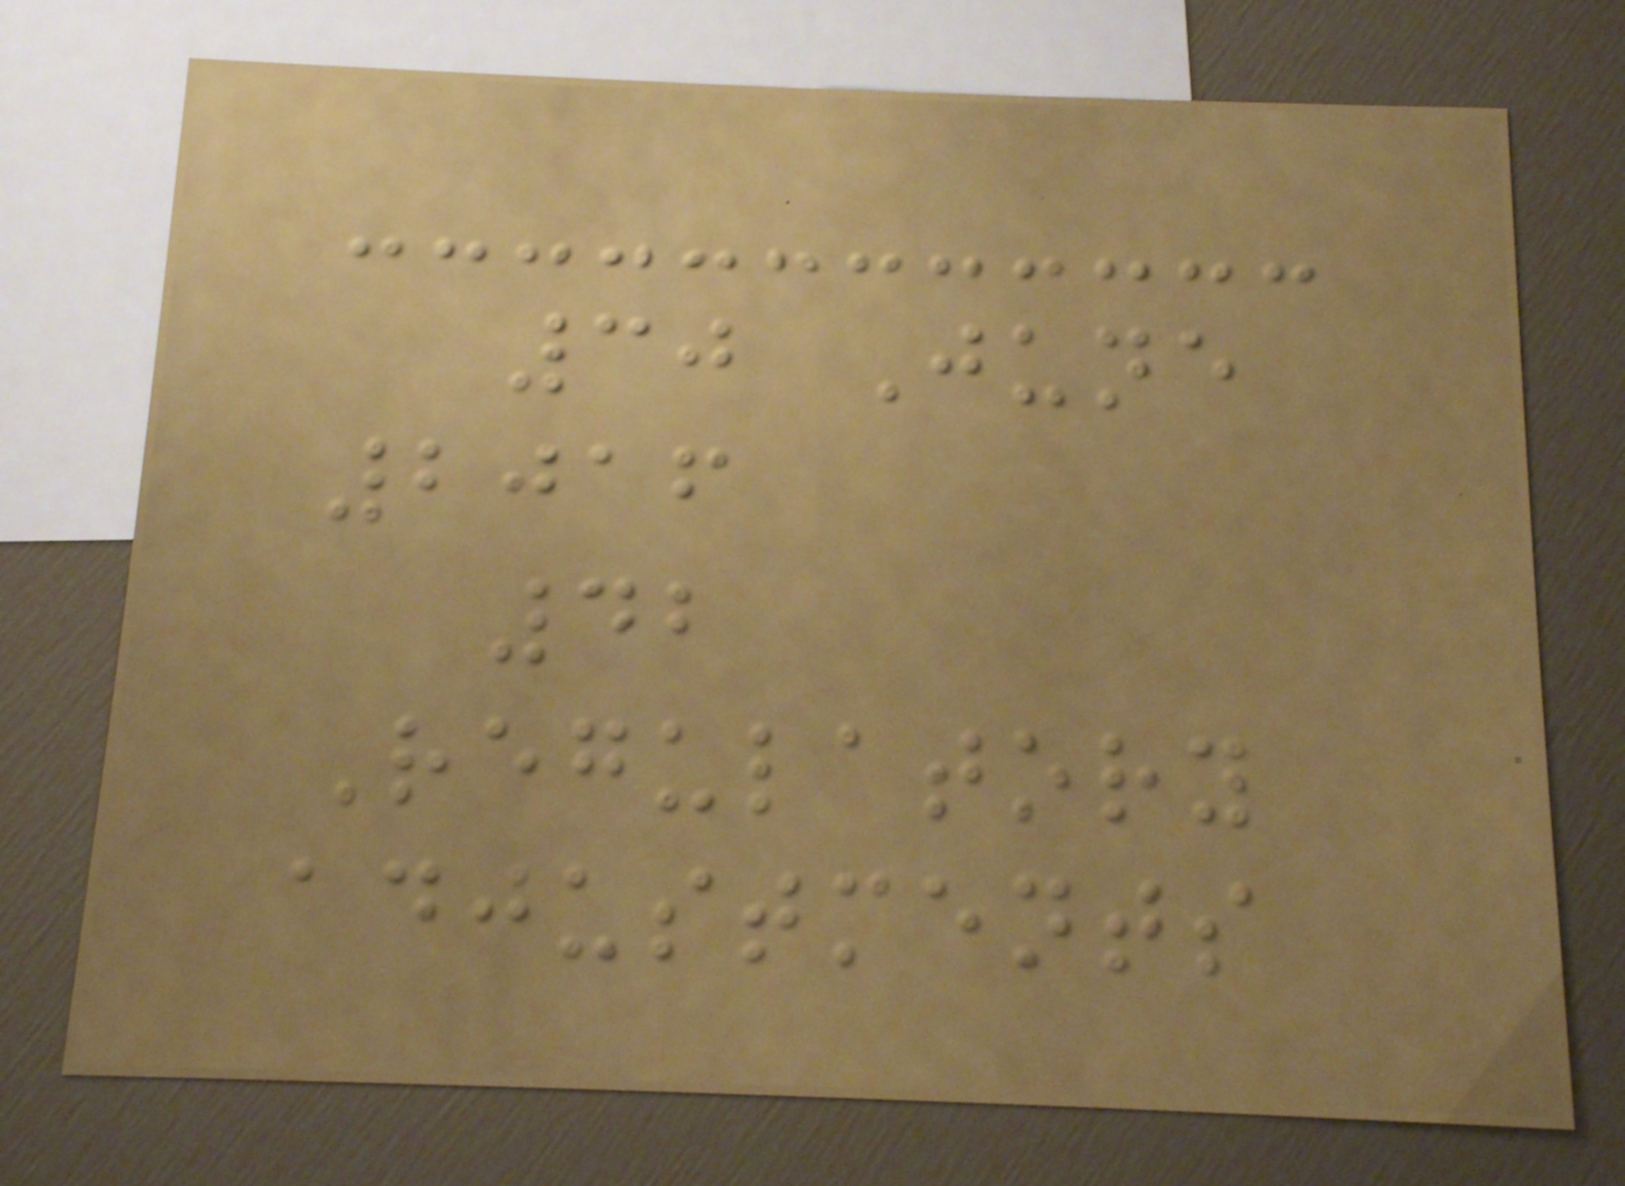30 June
2016
42
Regulatory
adjustments
